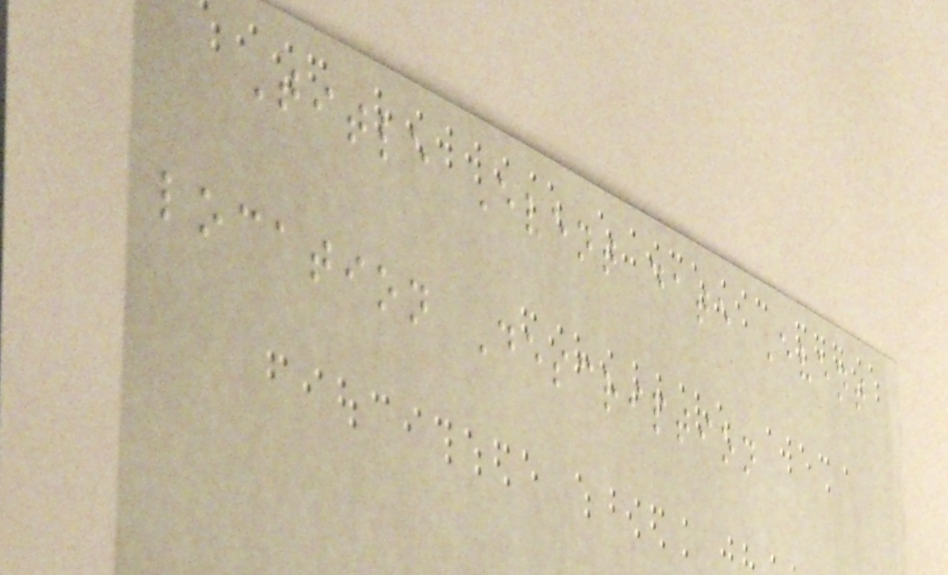Title Event date Event
location Description
